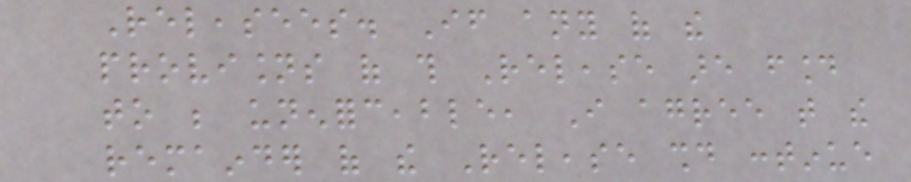Releasees. If any of the
provisions of this Release are found
to be unenforceable, I agree that the
remainder of the Release should continue
